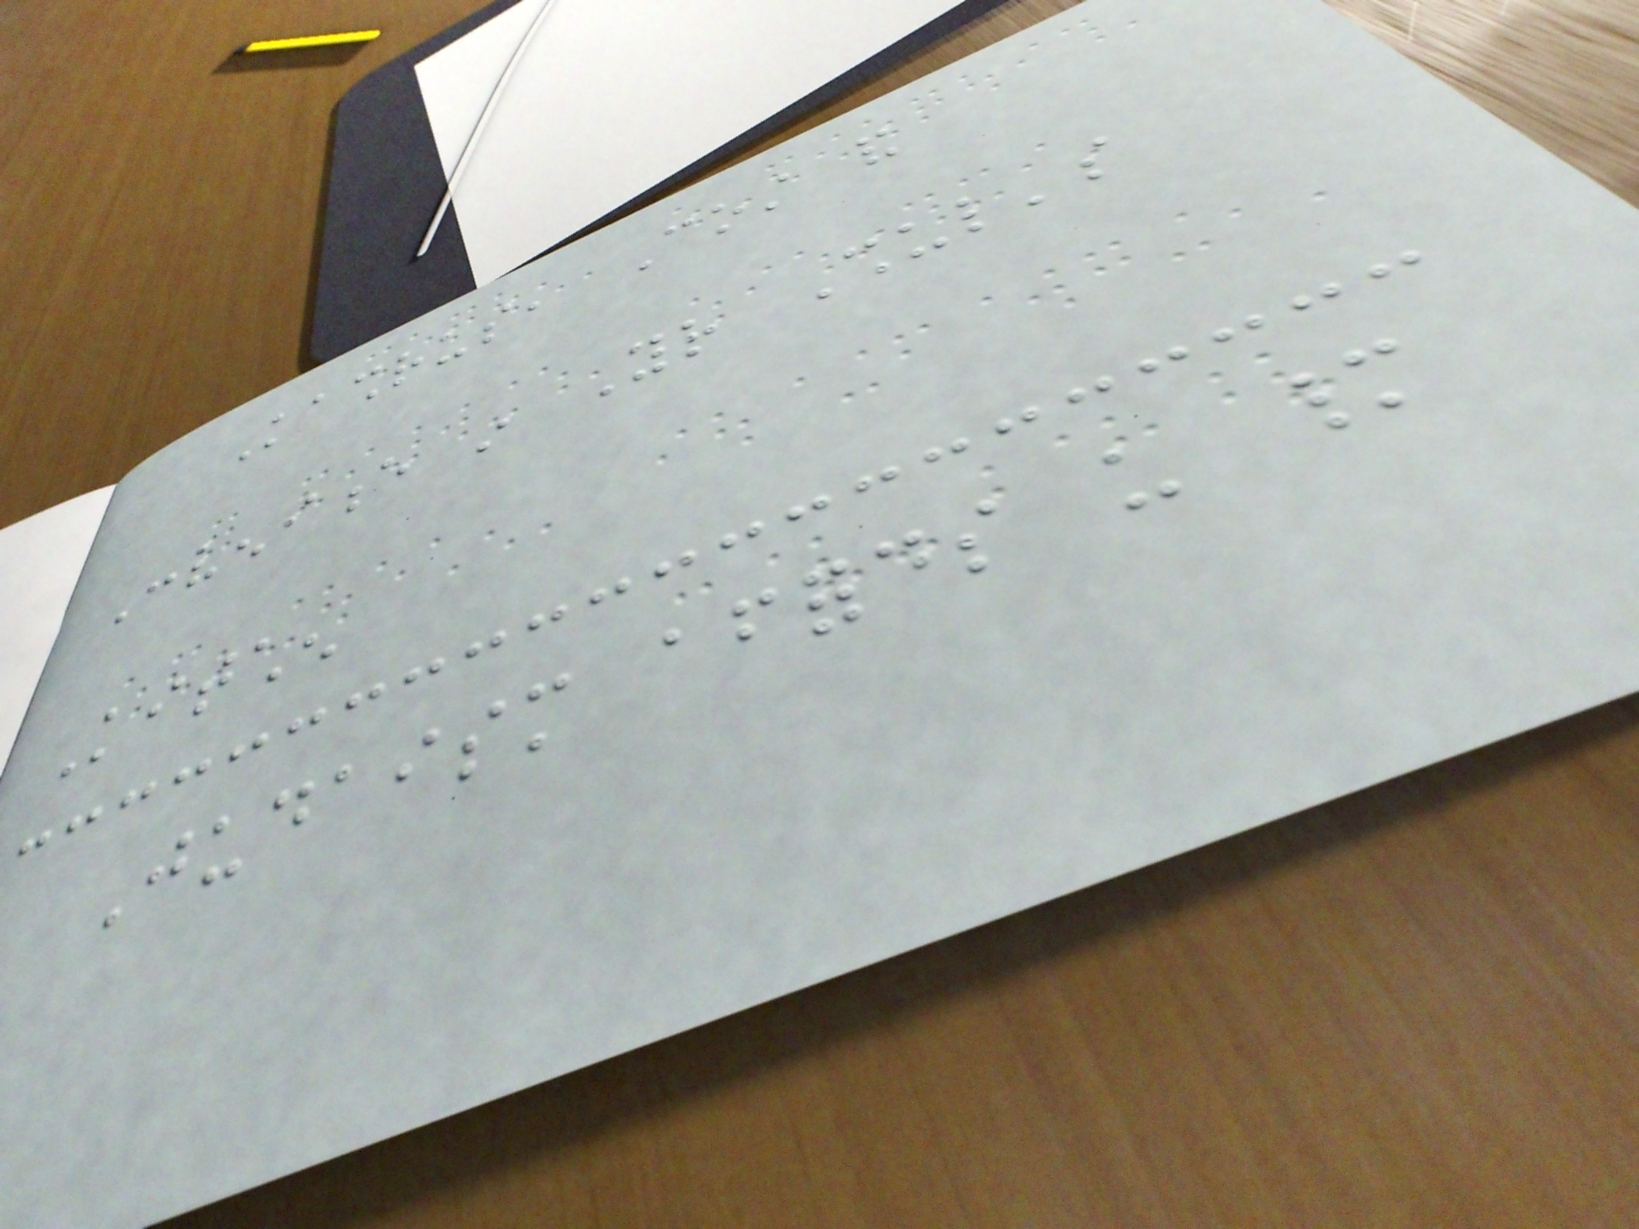Kashrus, Cost and
Convenience in Your Shul's
Kitchen
Judaism affords us many
